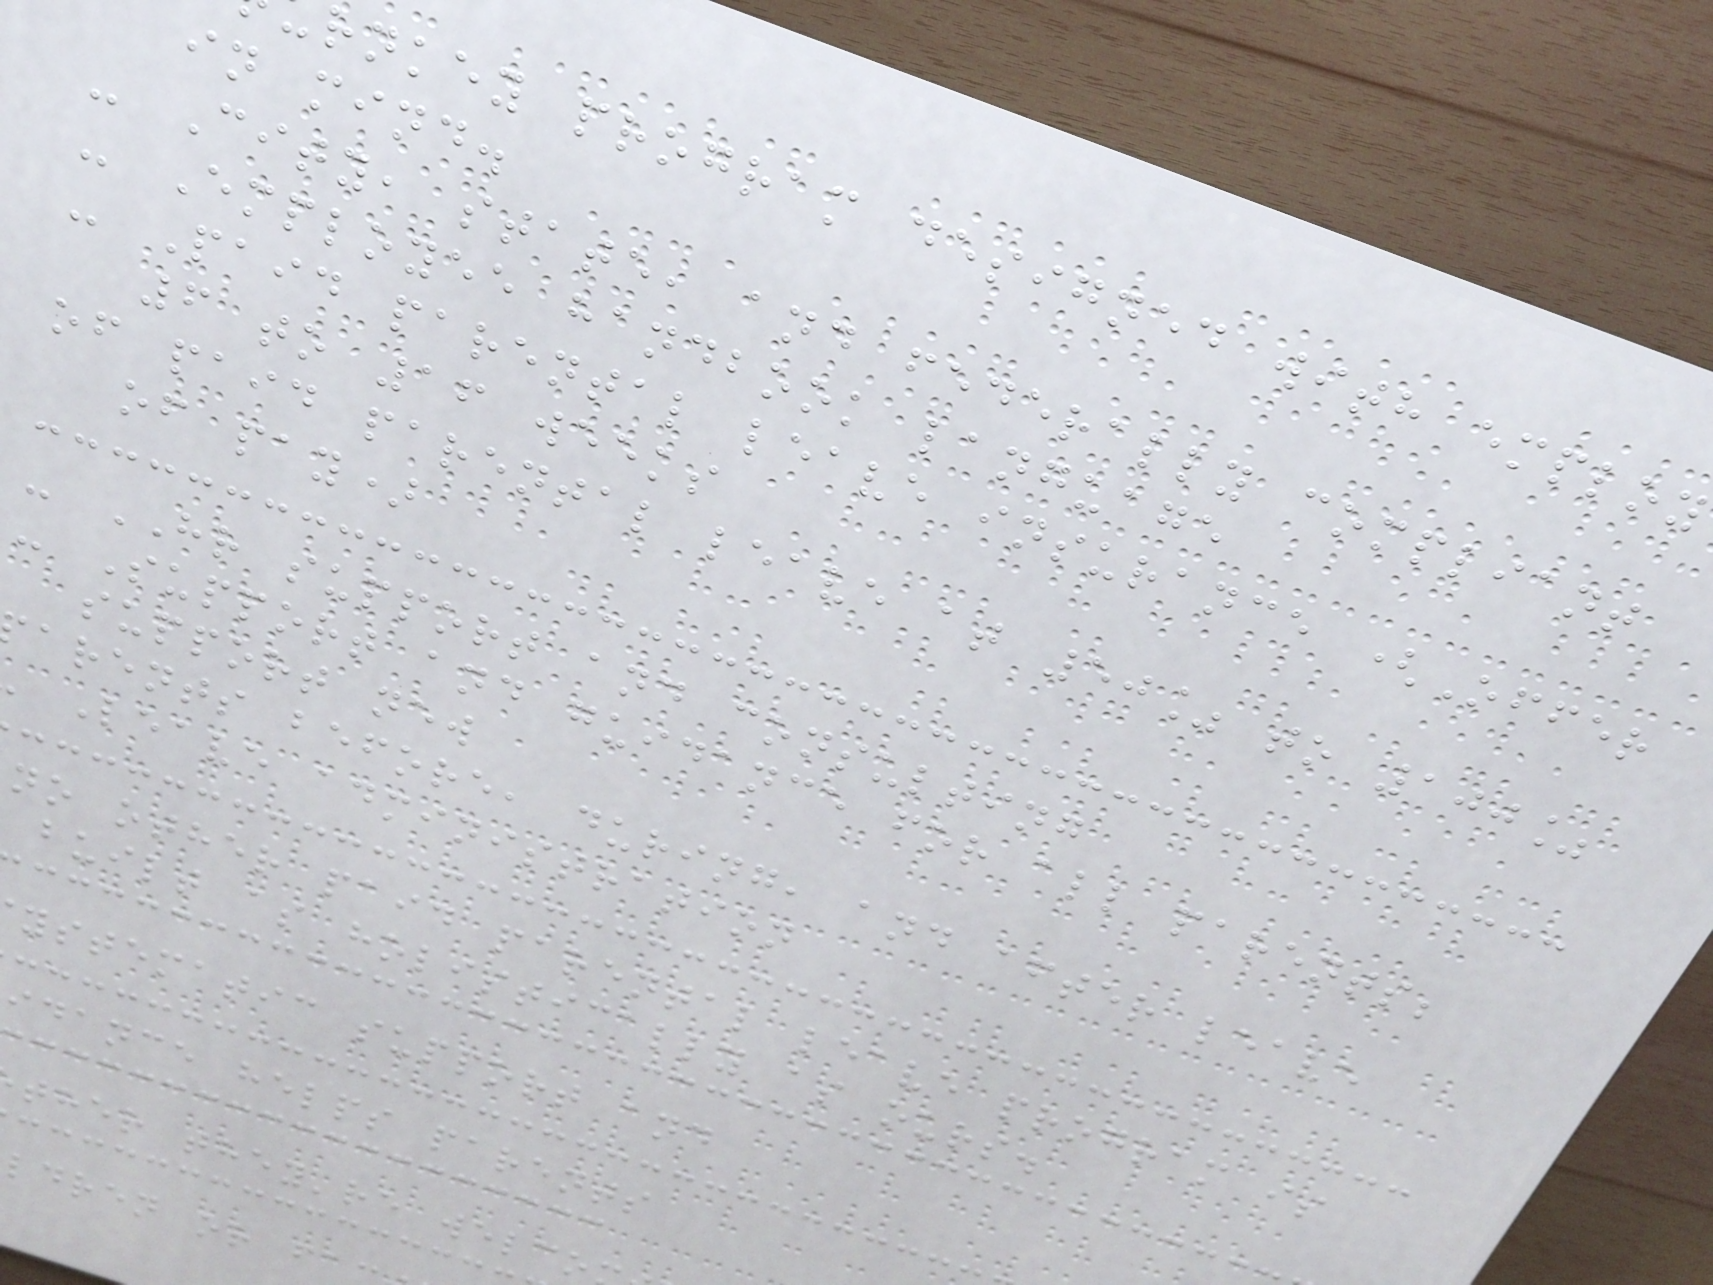rnkey program designed with employ
in mind.
- City, state, and federally compliant
- Employee handbook language
- Paid parental leave insurance (Offer
6 to 16 weeks
of paid parental leave at 50% to 100%
of pay)
- HR support and consulting
- Support and guidance for all parents;
support new
arents before, during, and after leave
Leave administration
no other paid parental leave program is
built as holistically as ours.
ystematic support and
idance helps parents
ther they're welco
ldren or fa
